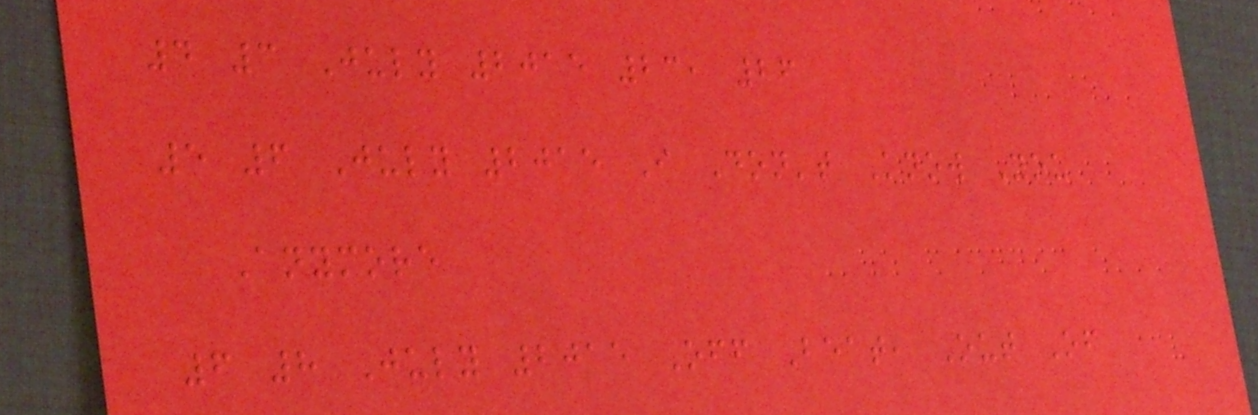4 3 July 2015 23, 26
5 6 July 2015 I Don't Know You
Anymore
6 8 July 2015 Off Beat, Out Of
